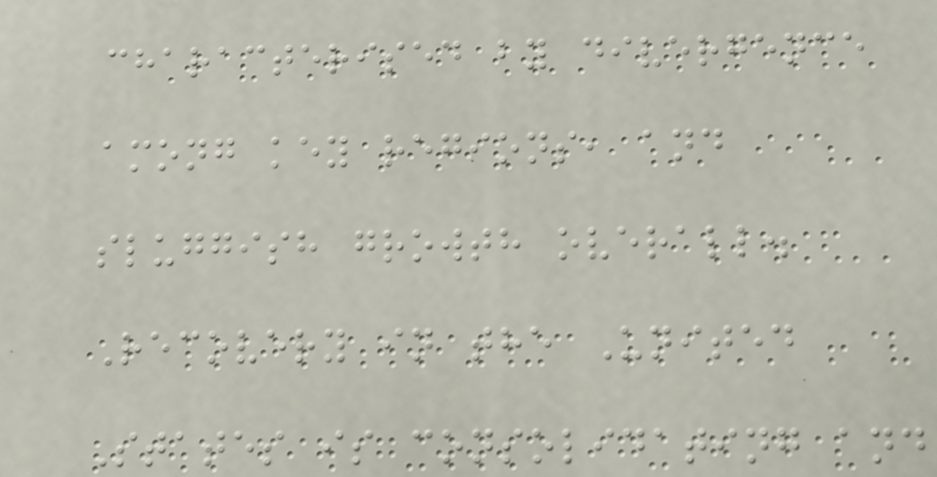characterised by divergence
among key regions, and
sluggish growth overall.
Recovery in the United
States is consolidating and
